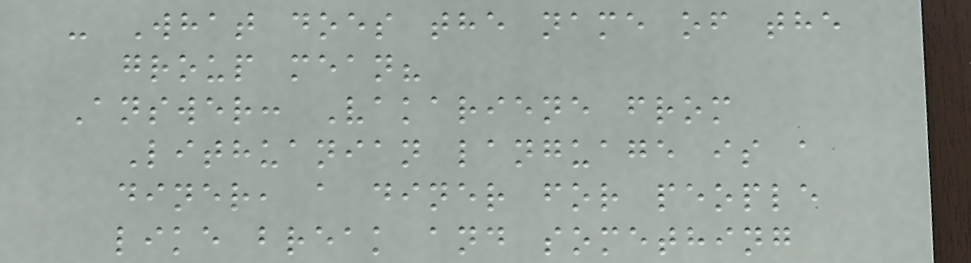- What does the name of the
group mean?
Answer: Vakariene from
Lithuanian language is a
diner, a diner for people
like break and something
